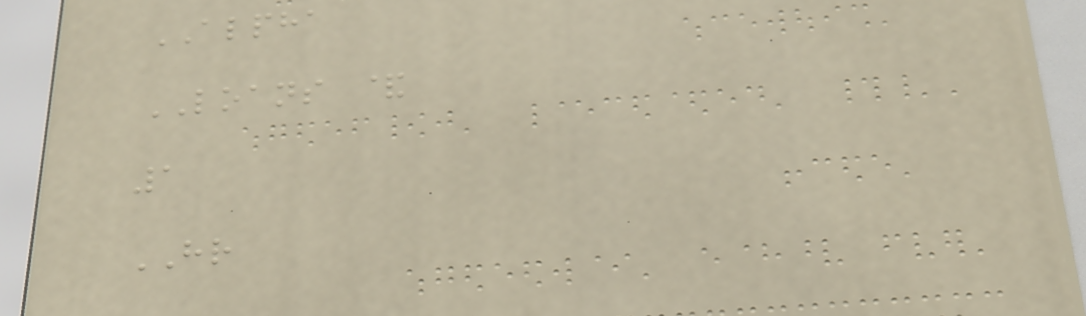ALPHA
LOANS &
1
HR
